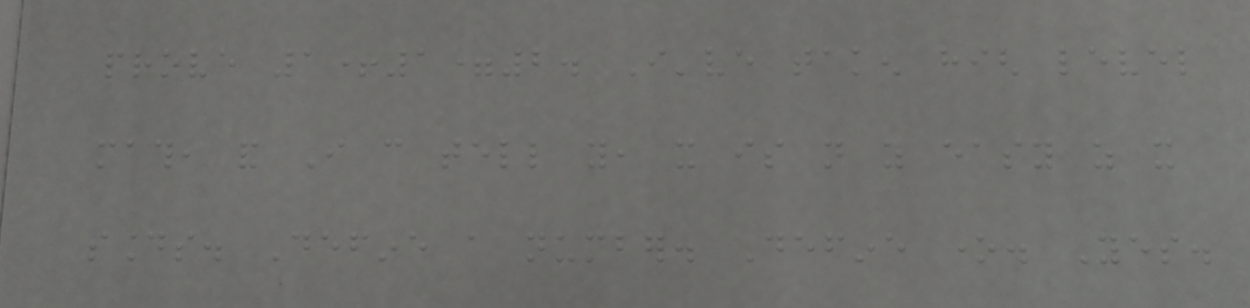prove 1+1=2. I've taken high level
math, and I can tell you, it is not as easy as it
sounds. Define a number. Define one. Yes.
